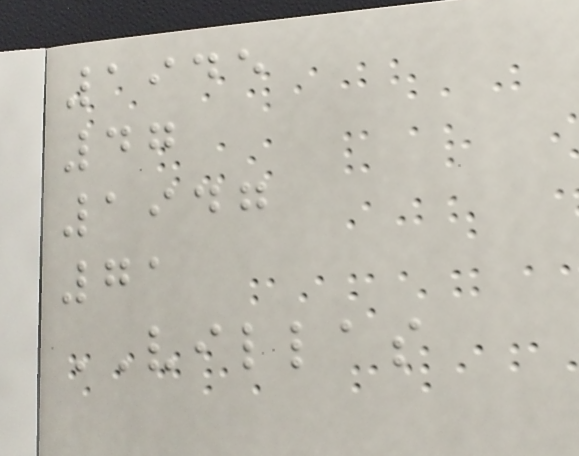1945
47
1947
71
VILLAS
